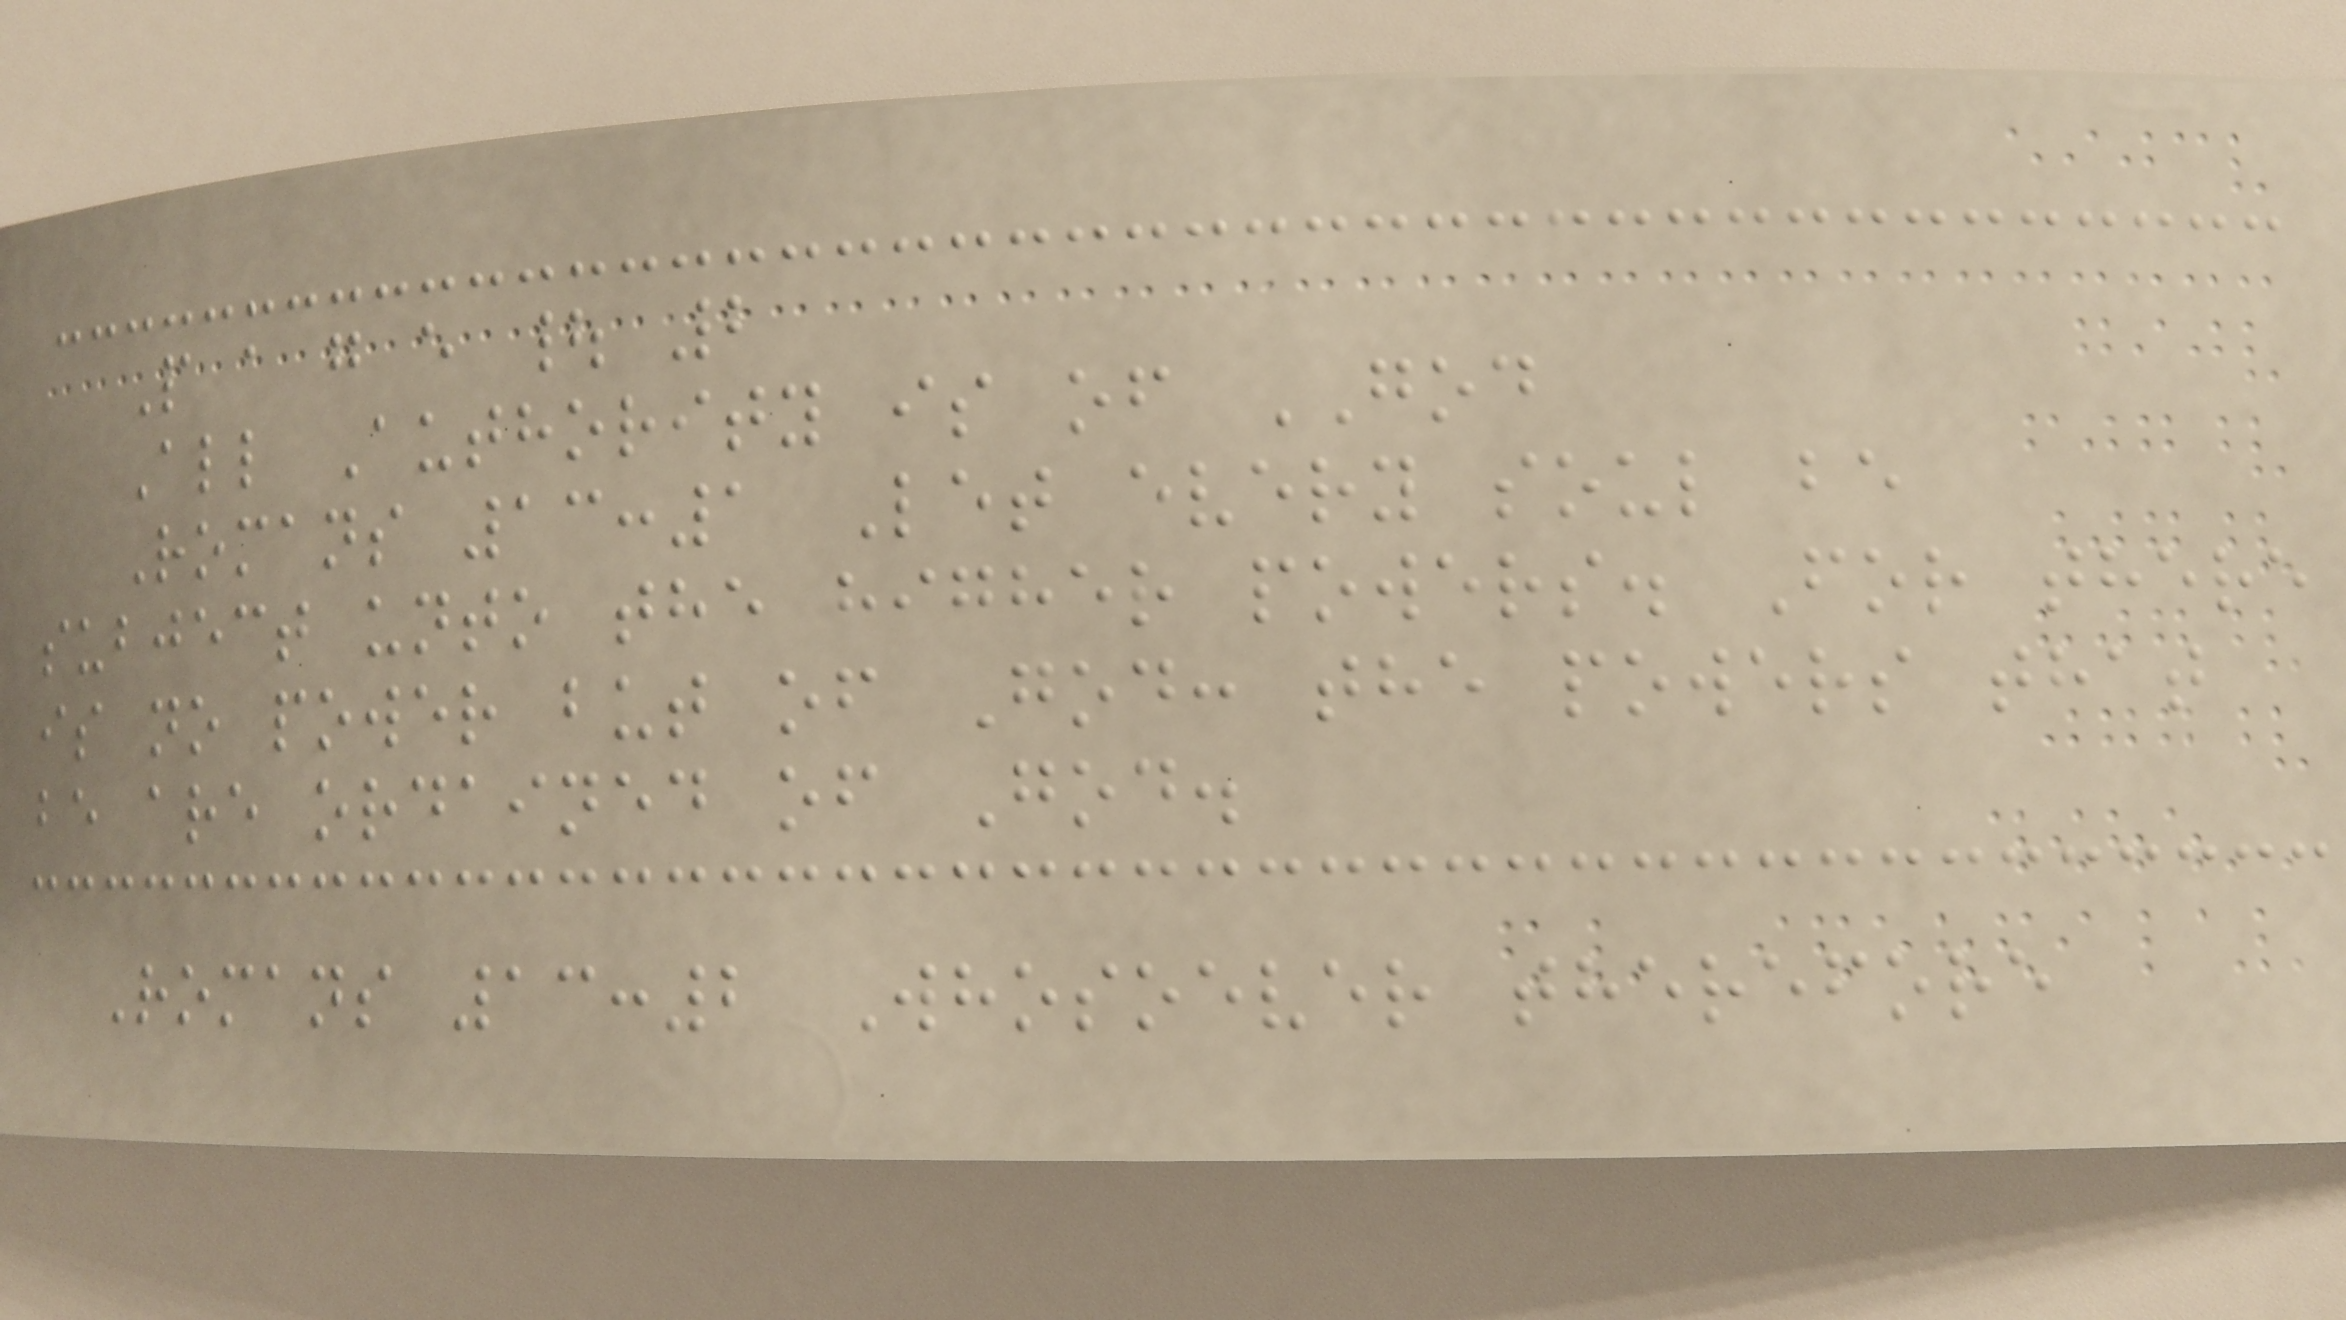P a g e | 2
All Authority is of GOD
Romans 13:1 Let every soul be
subject unto the higher powers. For there
is no power but of God: the powers that
be are ordained of God.
Romans 13:2 Whosoever therefore
